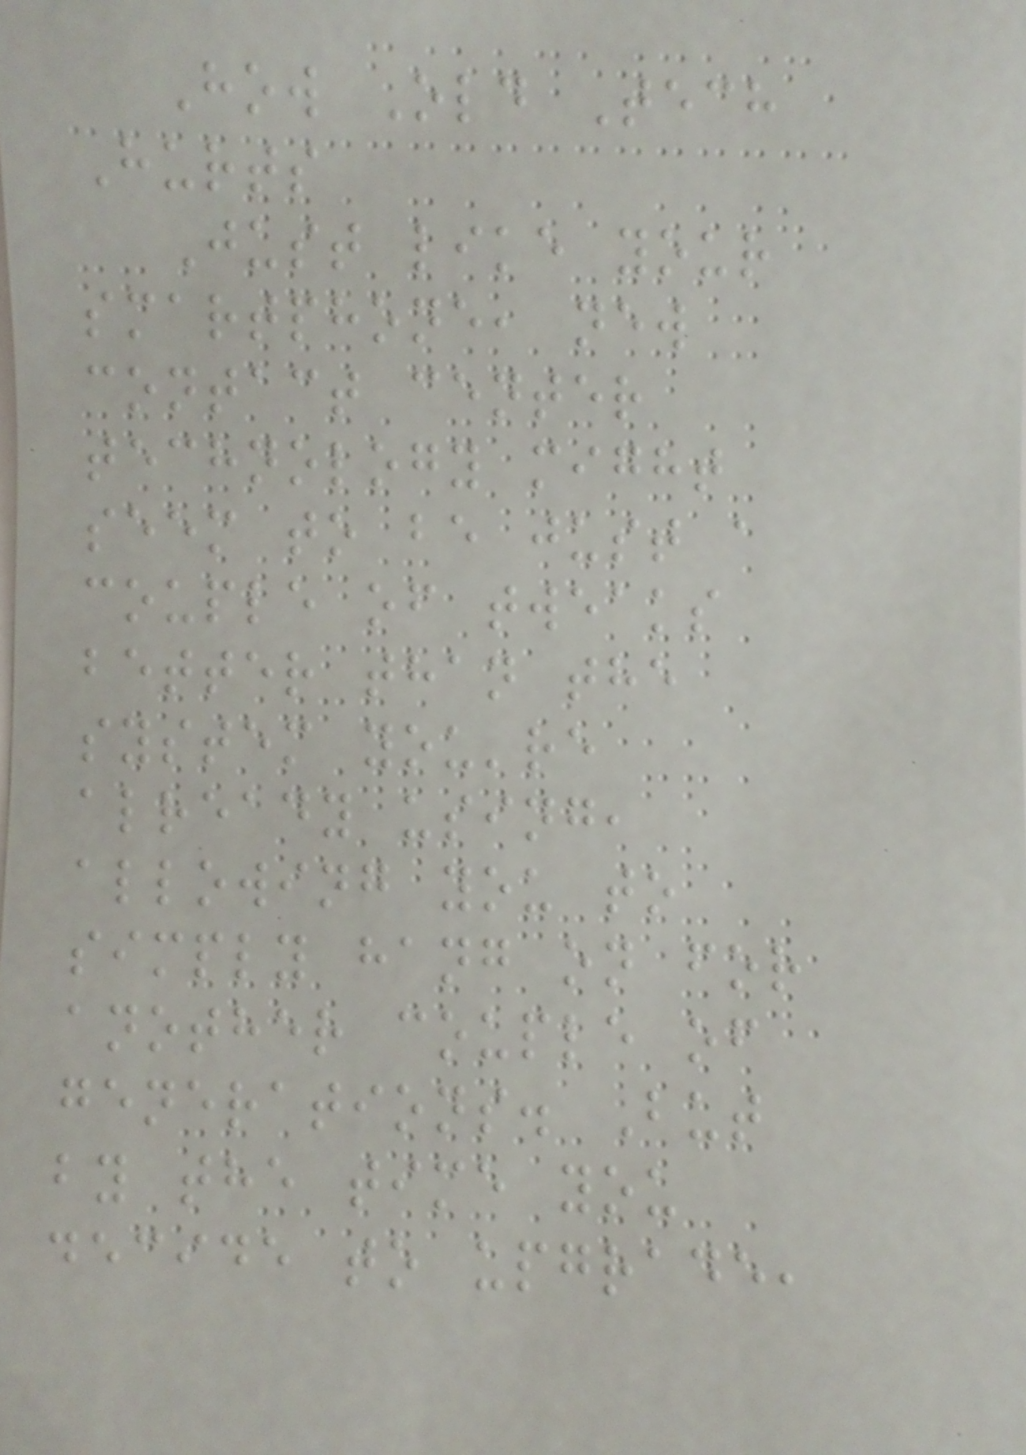How Old Tech
Hurts
Just like your
smartphone, new
contact center
technology might
seem to be just a
couple of tweaks
better than the
system you're
already using,
allowing you to
simply hang on for
another couple of
generations. But
by the time you
decide to upgrade,
